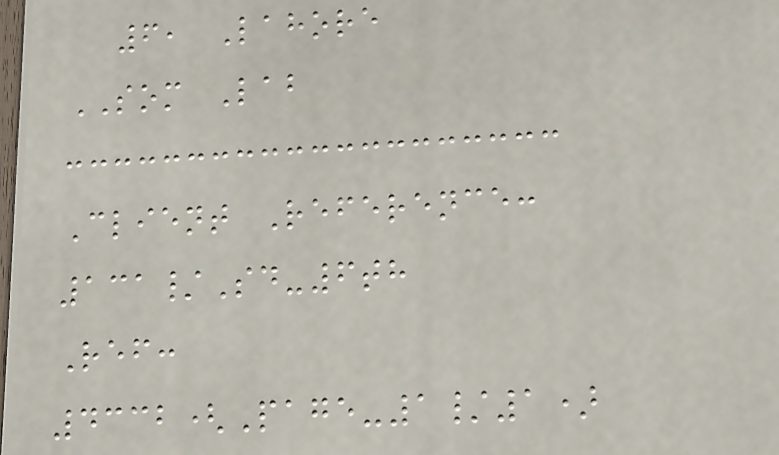6, Lahore
SOM Lab
Client Reference:
131/Sd-6th
Ref:
4332(Page-1/1)
